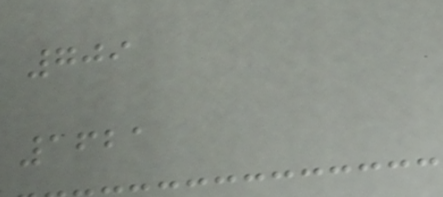709
1621
